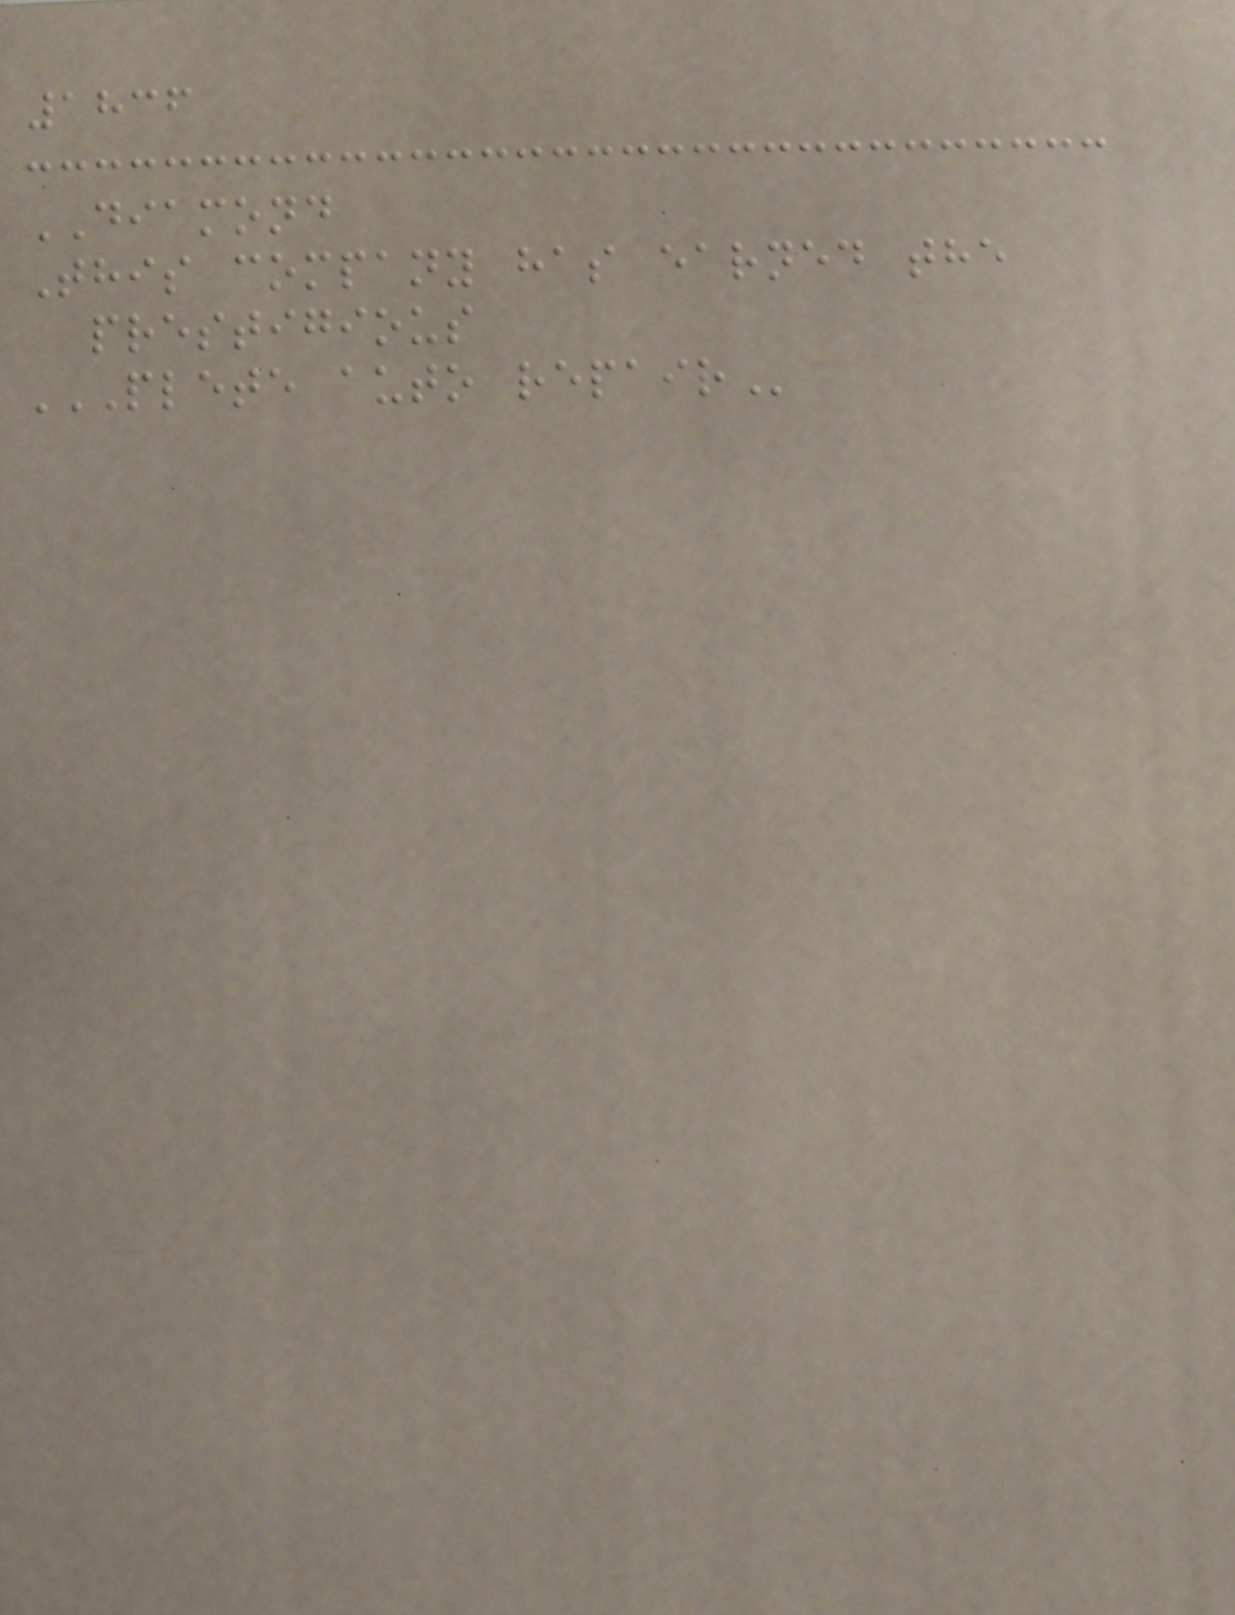1836
DIAMOND
This company has earned the
prestigious
PLETE AUTO REPAIR
